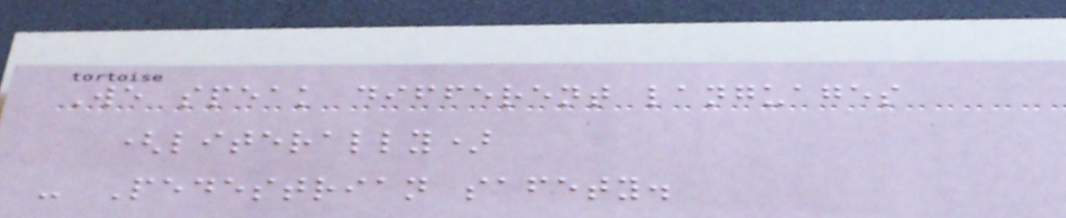We speak different languages
(literally)
- Pedestrian safety.
